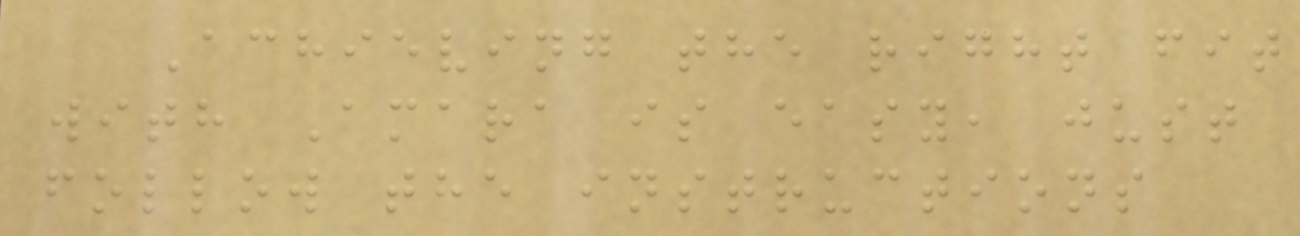Achieving the right fit
with Amara is easy, just
follow the instructions
